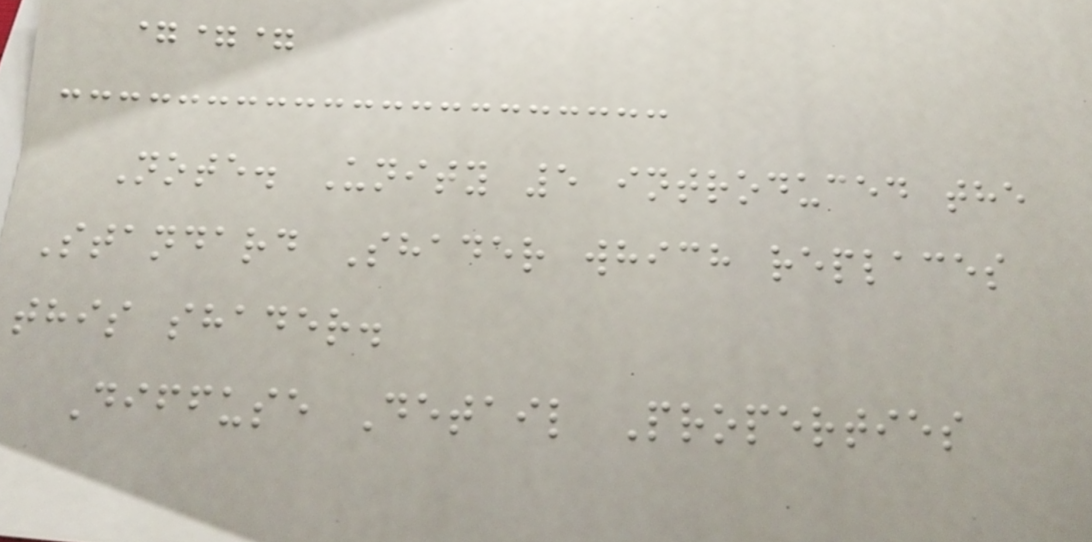===
Note. Unity 5 introduced the
Standard Shader which replaces
this shader.
Diffuse Detail Properties
